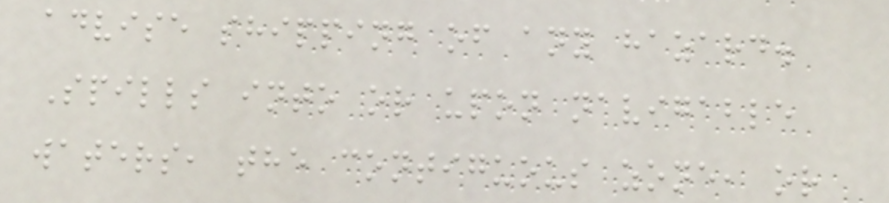advise shipping of any hazard.
Spills into or upon navigable
waters, the contiguous zone, or
